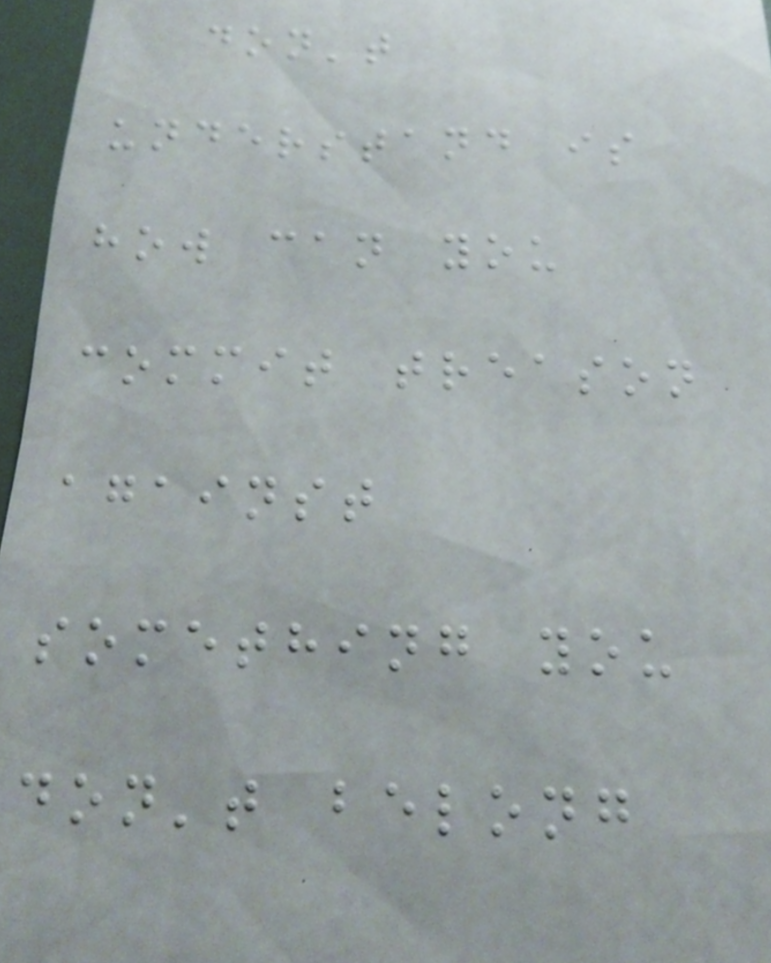don't
understand is
how can you
commit treason
against
something you
don't belong
